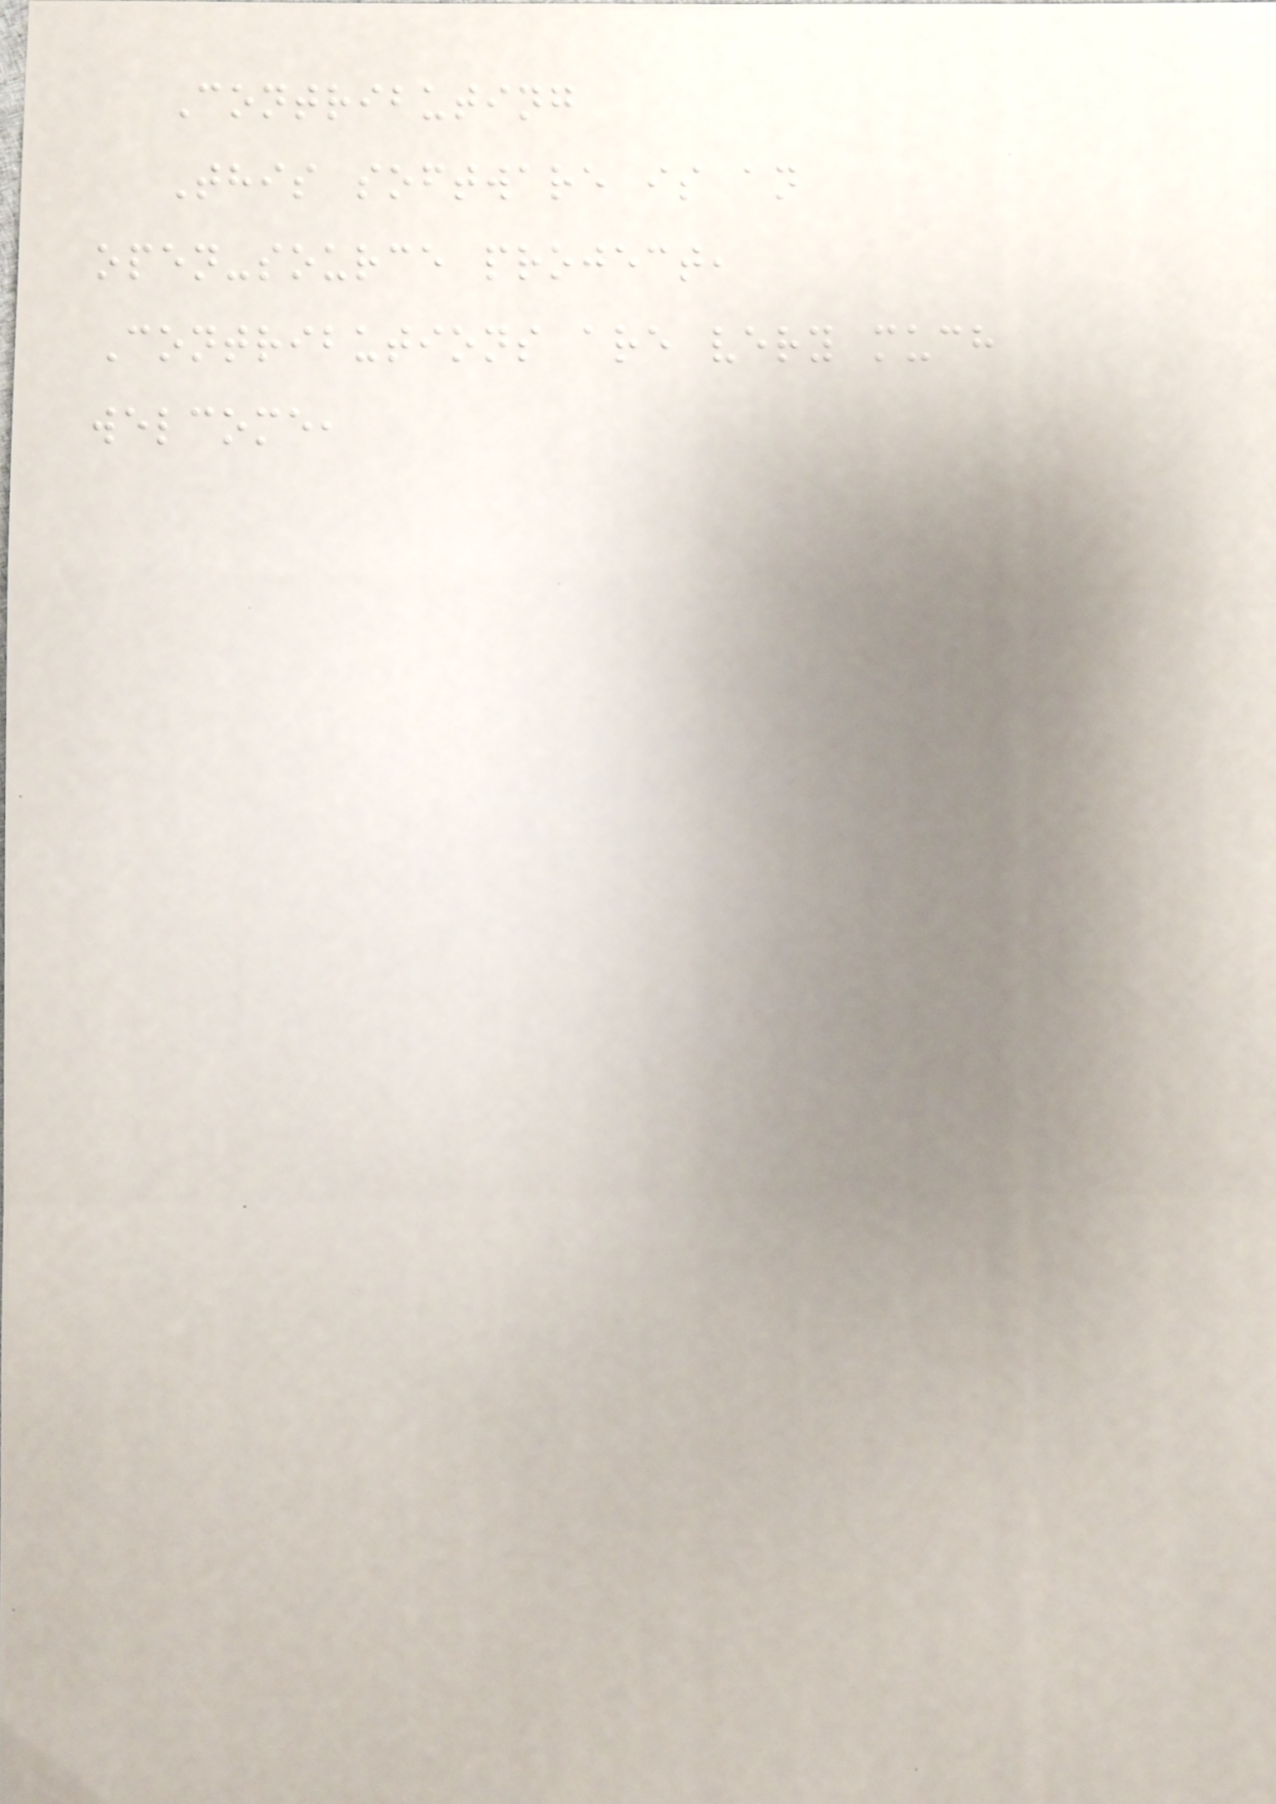Contributing
This software is an
open-source project,
Contributions are very much
welcome,
